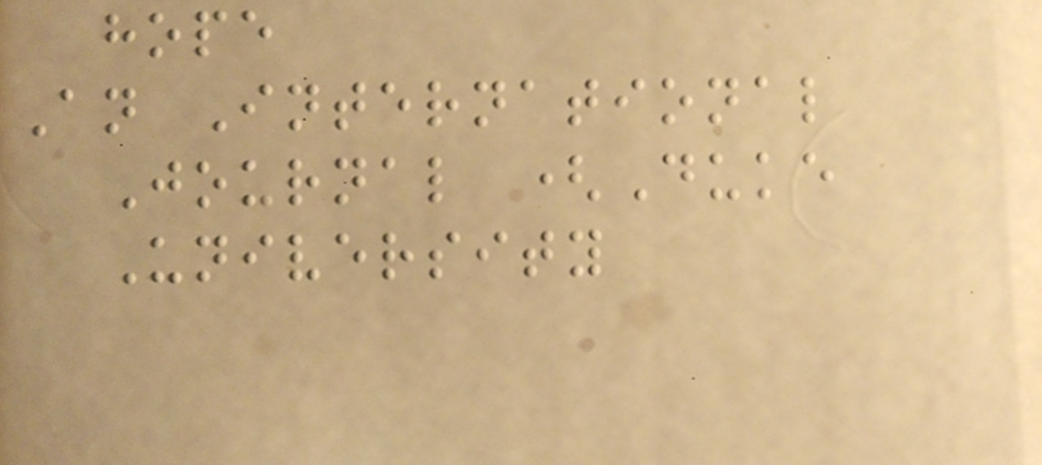hope
An International
Journal (Duke
University
